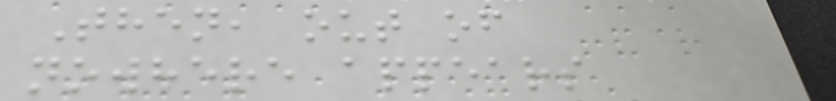Then, out of
nowhere appears
